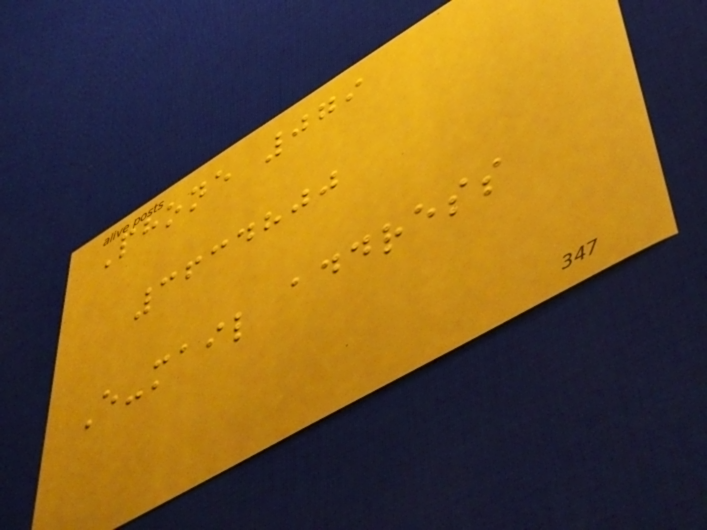Phone 079
3634800
E-mail address
